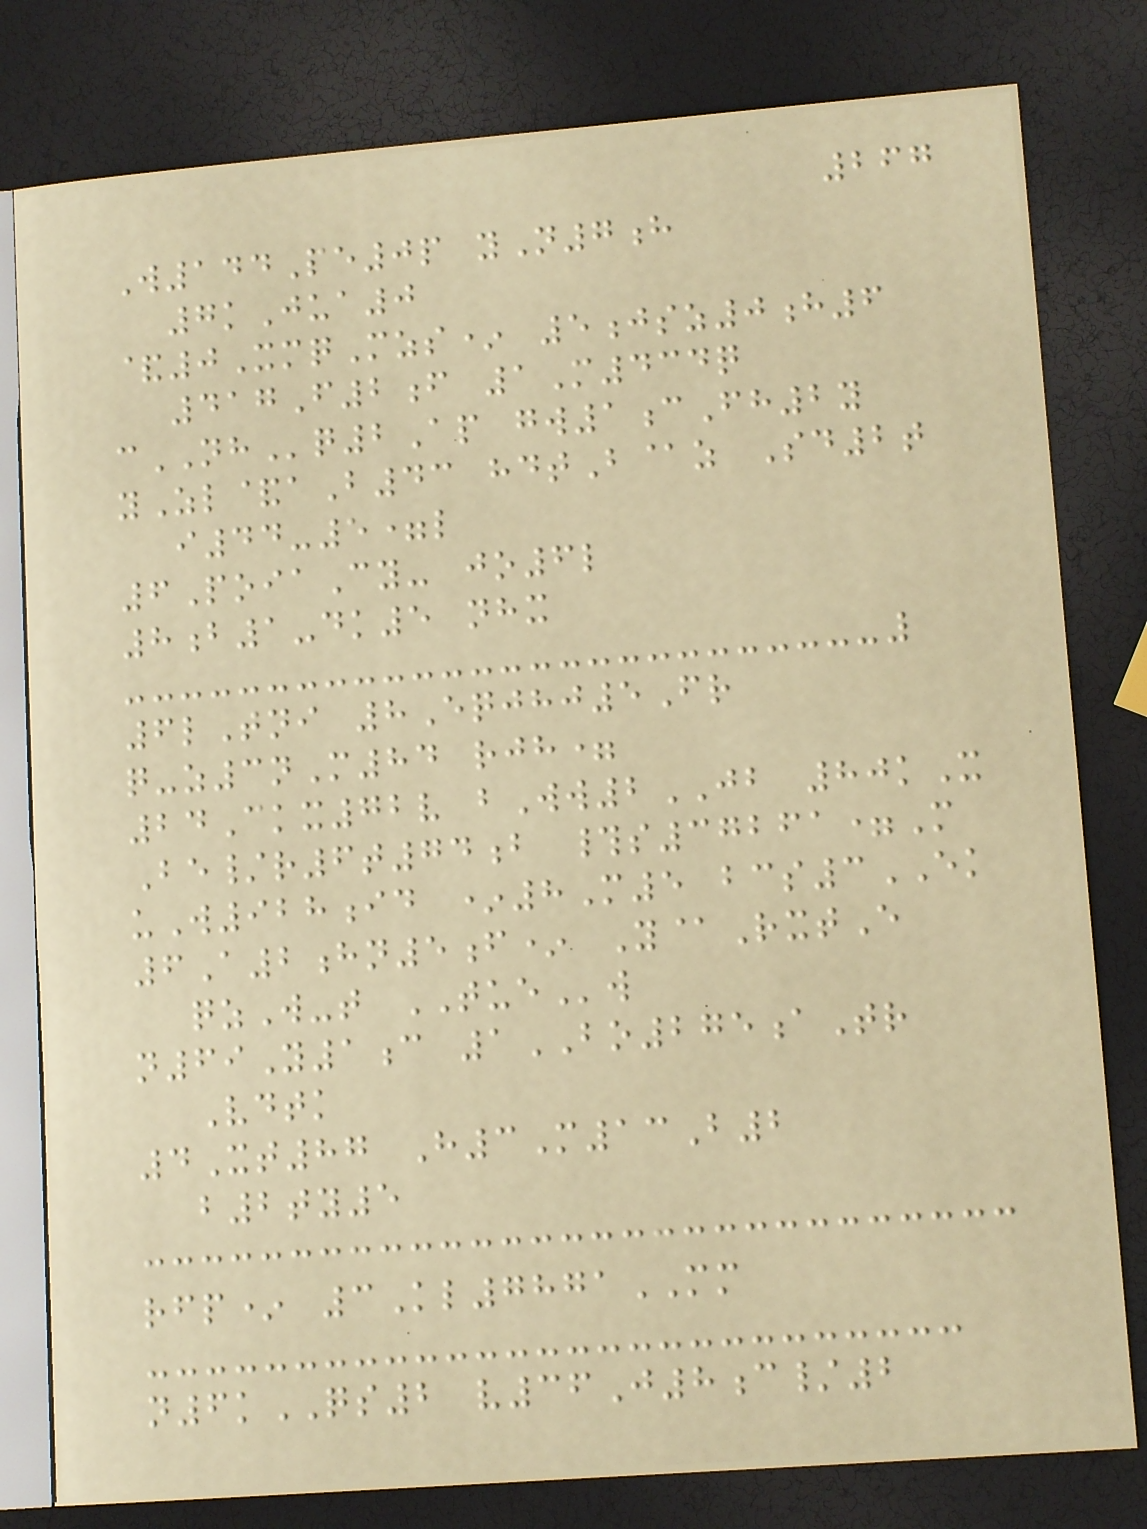267
W144Pe0p yN7h
7kJua0
&0XmqMzs* 5jsz0h6
417F2f 1M434q
cNHq2Ap gw1cFh2y
yZl&aB43 hdtB@z Sd2t
i44-5=l
6PoiaCy- jo6l
8b1-dk5 nhx
6lTni 8Eqjhj5Fr
q-z3nM84 rjh=
24Ckx72v bWw2JB 80kX
Be/r6t74b #s37261=M
uW928id *8M5 bcs3EK
6A2hn5f* Y@RxtE
qzW-t TUEw
n69Y1c 1BO275aTr
Vdtk
4Xt87 H3M13B2
b2ty5
rfp* 3Kl7871MM
n6kQS2 v36J8c/2
